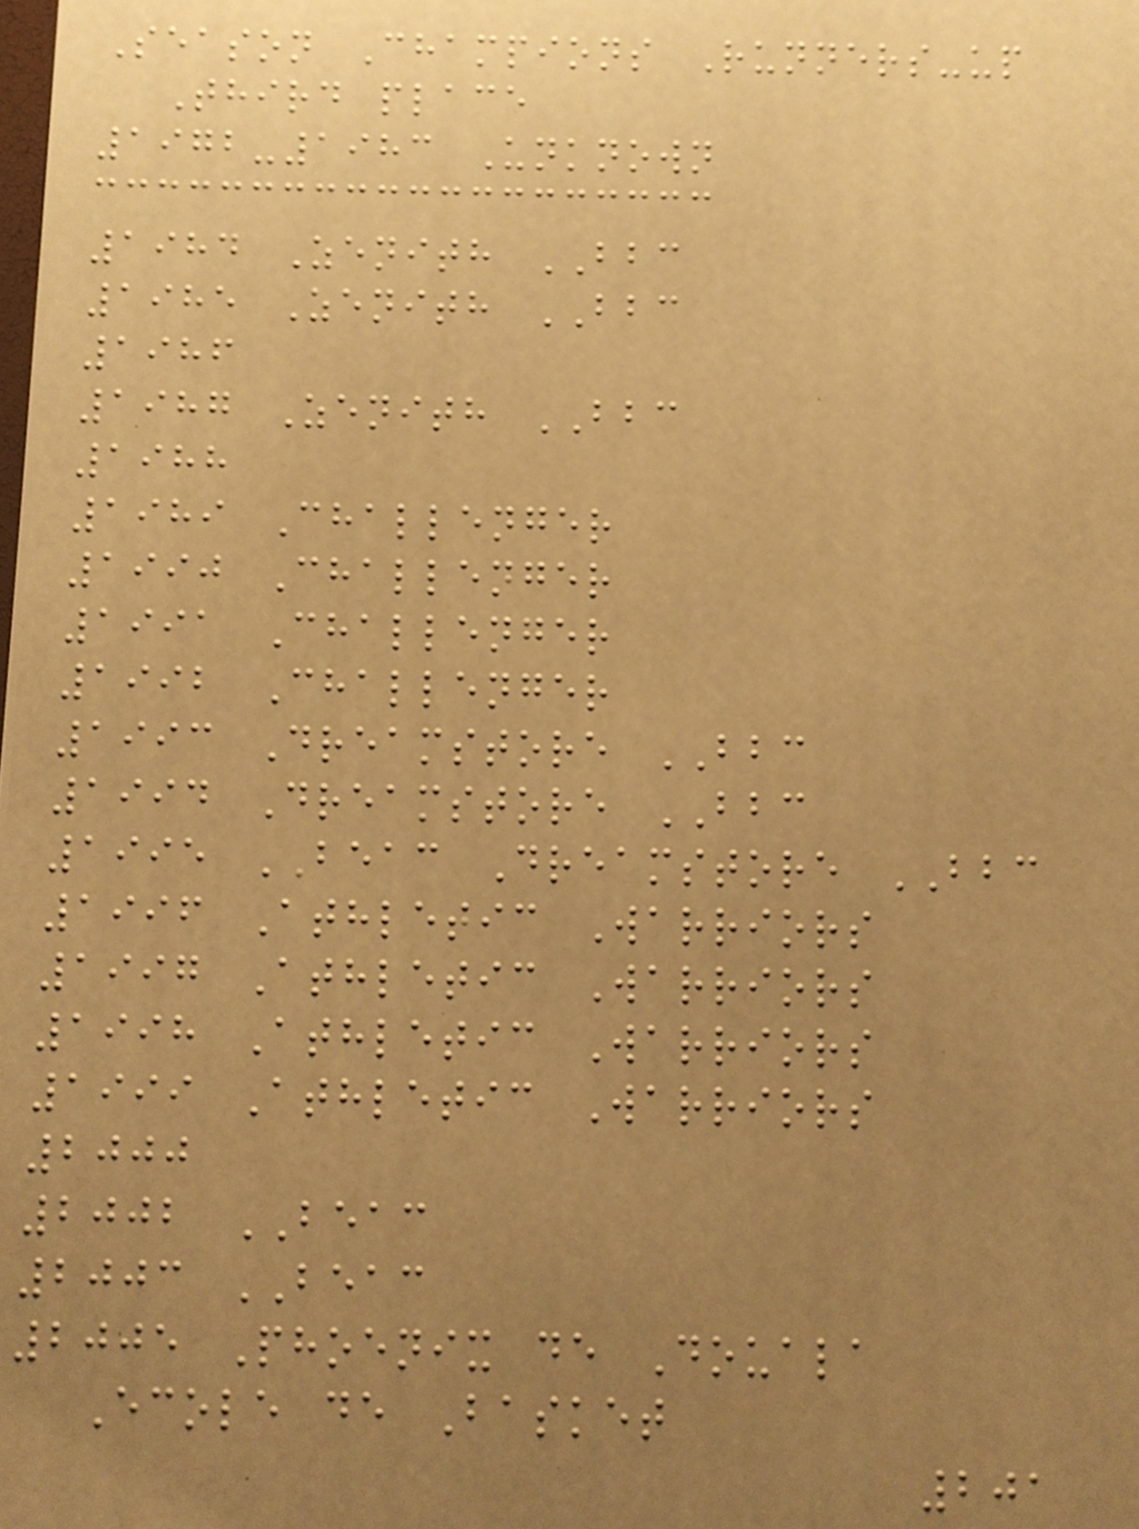Season Champions Runners-up
Third place
1972-1983 Unknown
1984 Zenith BBC
1985 Zenith BBC
1986
1987 Zenith BBC
1988
1989 Challenger
1990 Challenger
1991 Challenger
1992 Challenger
1993 Dreamstore BBC
1994 Dreamstore BBC
1995 BEAC Dreamstore BBC
1996 Athletic Warriors
1997 Athletic Warriors
1998 Athletic Warriors
1999 Athletic Warriors
2000
2002 BEAC
2003 BEAC
2005 Phoenix de Douala
Ecole de Basket
201
